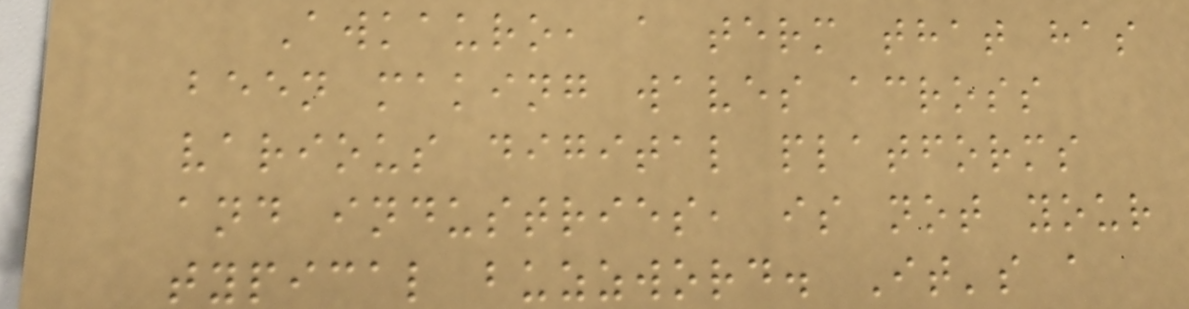Awkauro, a term that has
been making waves across
various digital platforms
and industries, is not your
typical buzzword. It's a
